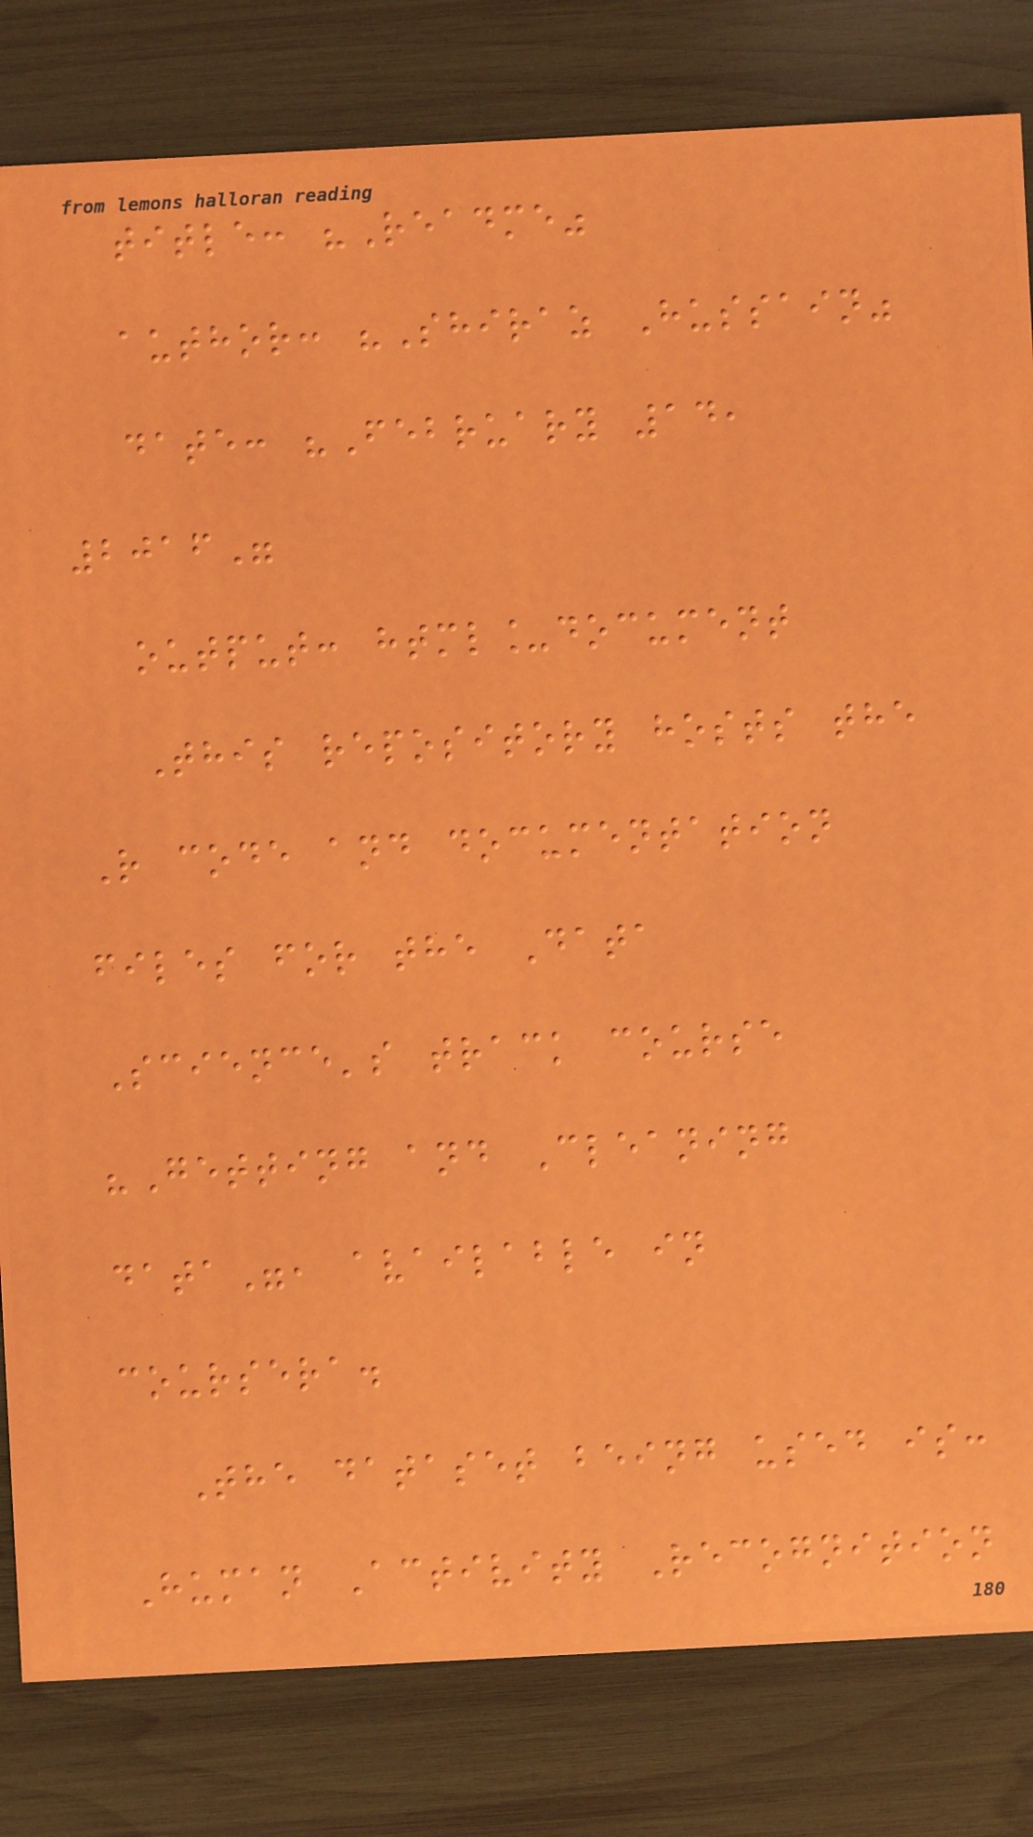title: "Readme"
author: "Shiraz Hussain"
date: "February 14,
2016"
output: html_document
This repository hosts the
R code and documentation
files for the Data
Science's track course
"Getting and Cleaning
data", available in
coursera.
The dataset being used is:
Human Activity Recognition
